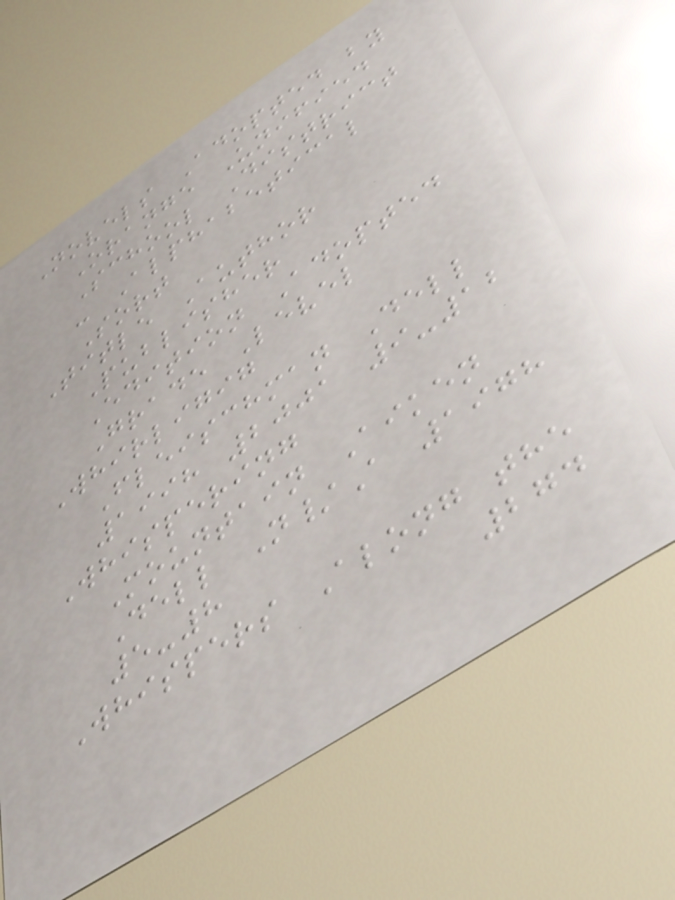Novels Adopted by
Orange Unified
School District
- Alphabetical
Sort
Title Author
Publisher
Edition Adopted
Grade Level
Whirligig
Fleischman Dell
1998 2001 9-12
Whispering
Mountain Aiken
Dell N/A 1978
5-8
Whispers Along the
274
